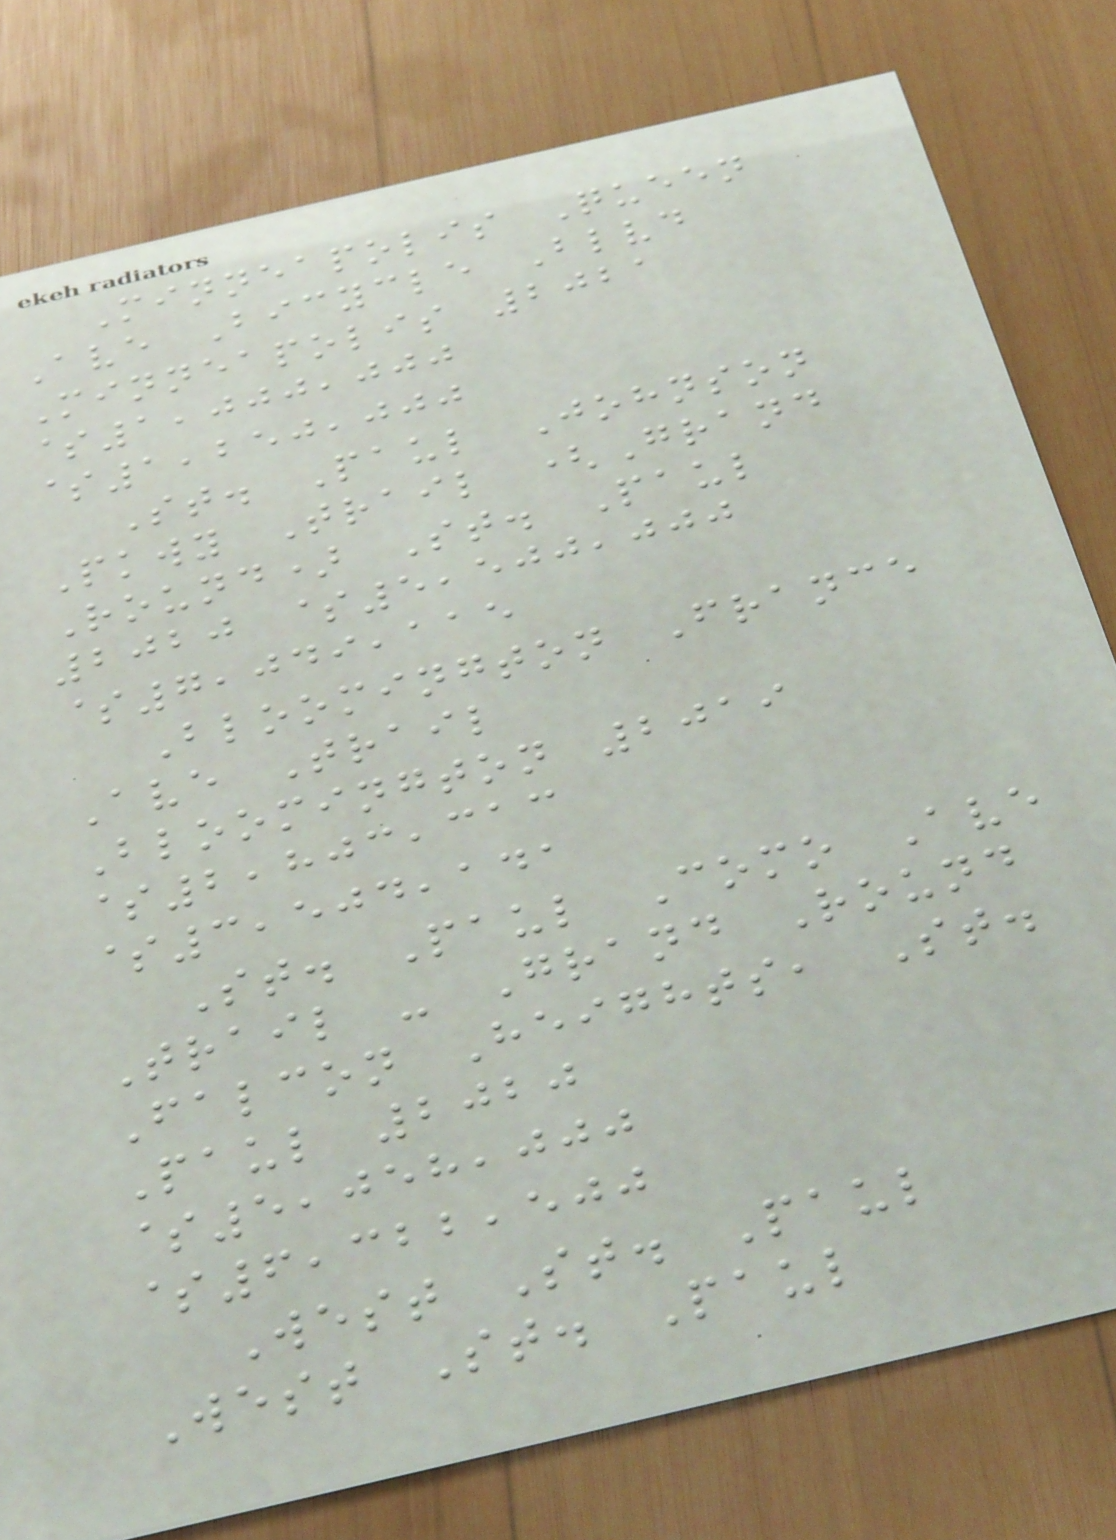Minneapolis Queen
Ave Bicycle Blvd
Minneapolis 2021
$1,000,000
$1,250,000
St. Paul Johnson
Pkwy Trail (Grand
Round) St. Paul
2020 $5,500,000
$7,049,115
Bloomington France
Ave Trail
Bloomington 2019
$2,803,313
$3,504,141
St. Paul Como Ave
Trail - Grand Round
Falcon Heights, St.
Paul 2020
$5,058,000
$6,322,500
West St. Paul
West St. Paul
